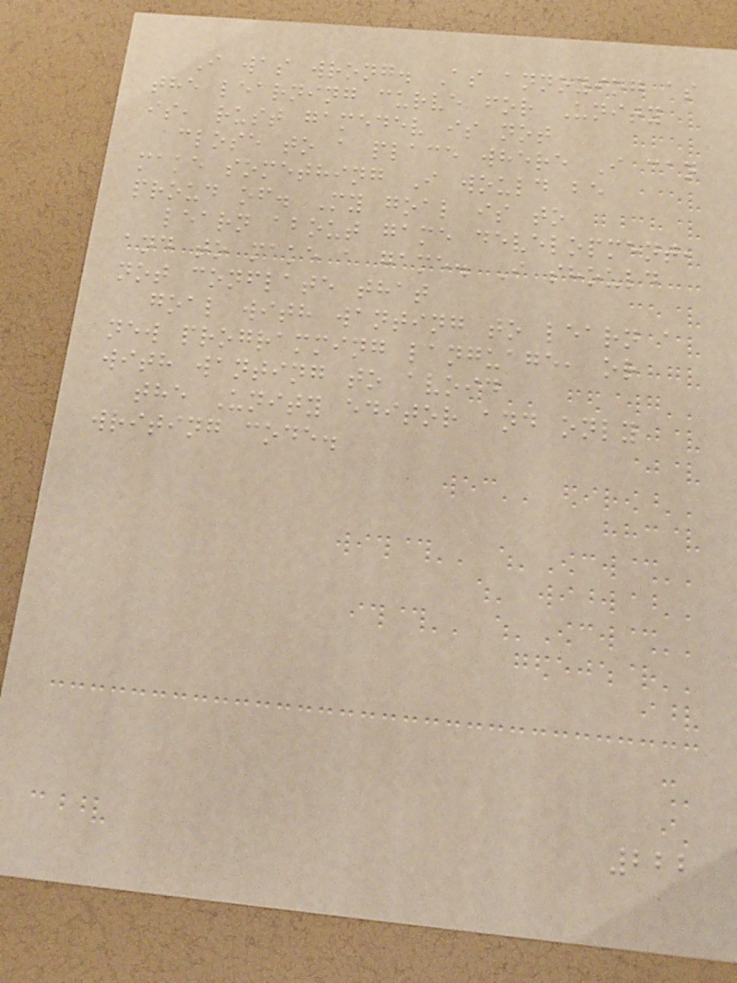I was wrong. As annoying as
the learning curve for Unity
is, rust gamedev is not
close to a place where I can
make something I would be
proud of. My goal is to
learn about game development,
and to make a game. I should
not conflate that
goal with wanting to learn a
new programming language, or
with wanting to avoid
the Unity editor and only
writing code.
222
